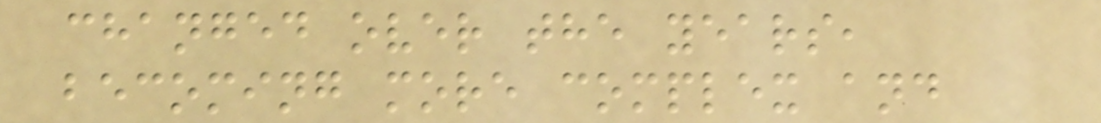changed over the years,
becoming more complex and
